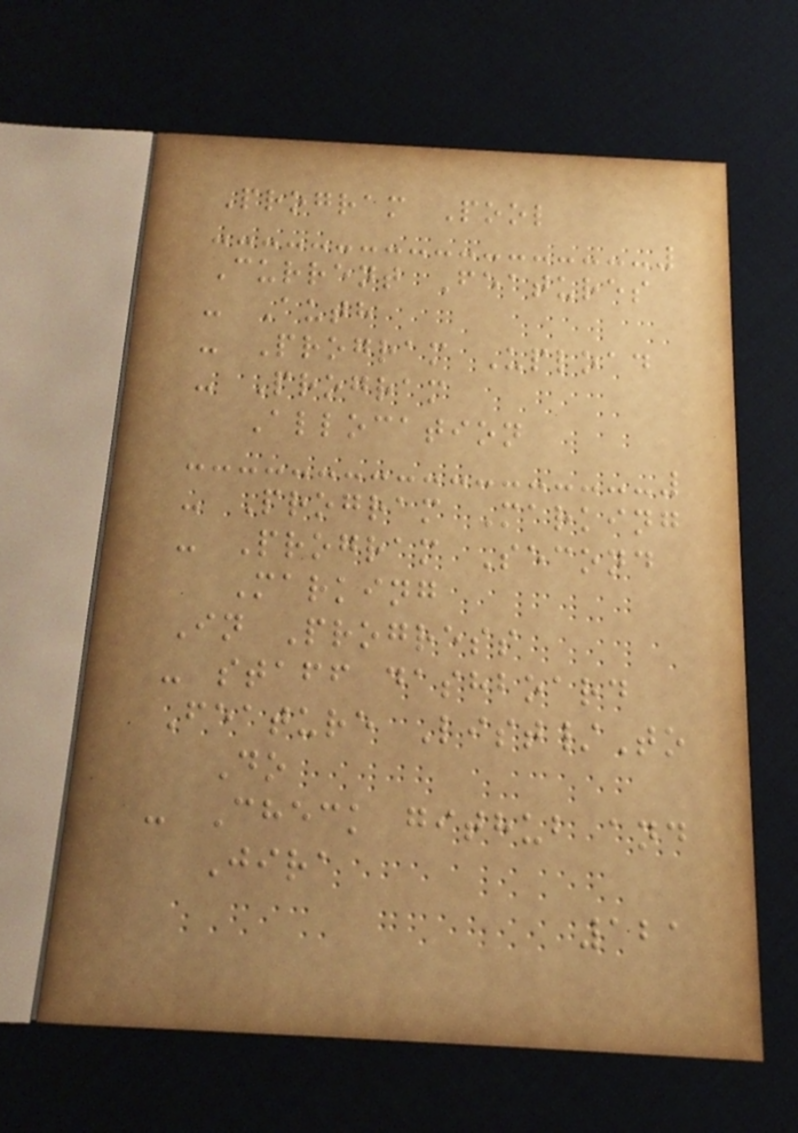Program Pool
Current Features
- Auth
- Program Upload
- Program
Allocation
- Program Marking
- Program Second
Marking
In Progress
- staff dashboard
Feature List/To
Do
- Check github and
Jira
121
